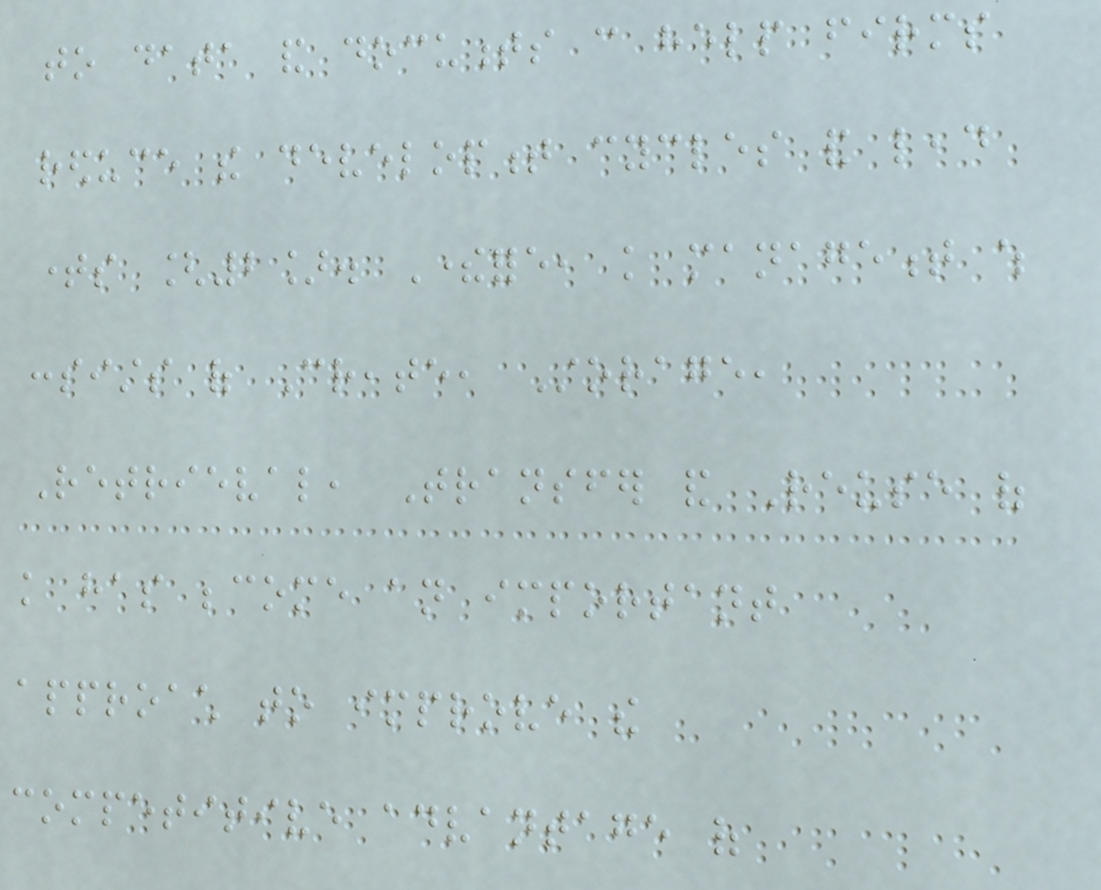to data and documents can help firms
reduce the development cycles and lead
times [2]. Therefore, knowledge management which
consists of Create, Storage,
Retrieval, Transfer and Reuse of
knowledge has become an important
approach to improve the
competitive advantage of
